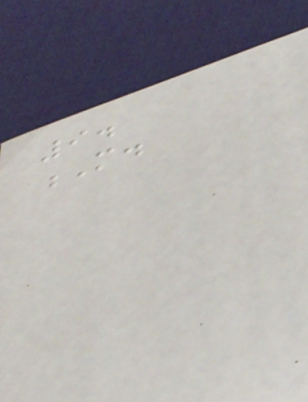9.
M.
